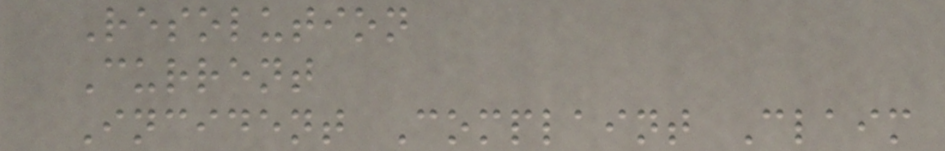Resolution
Current
Incident Complaint Claim
